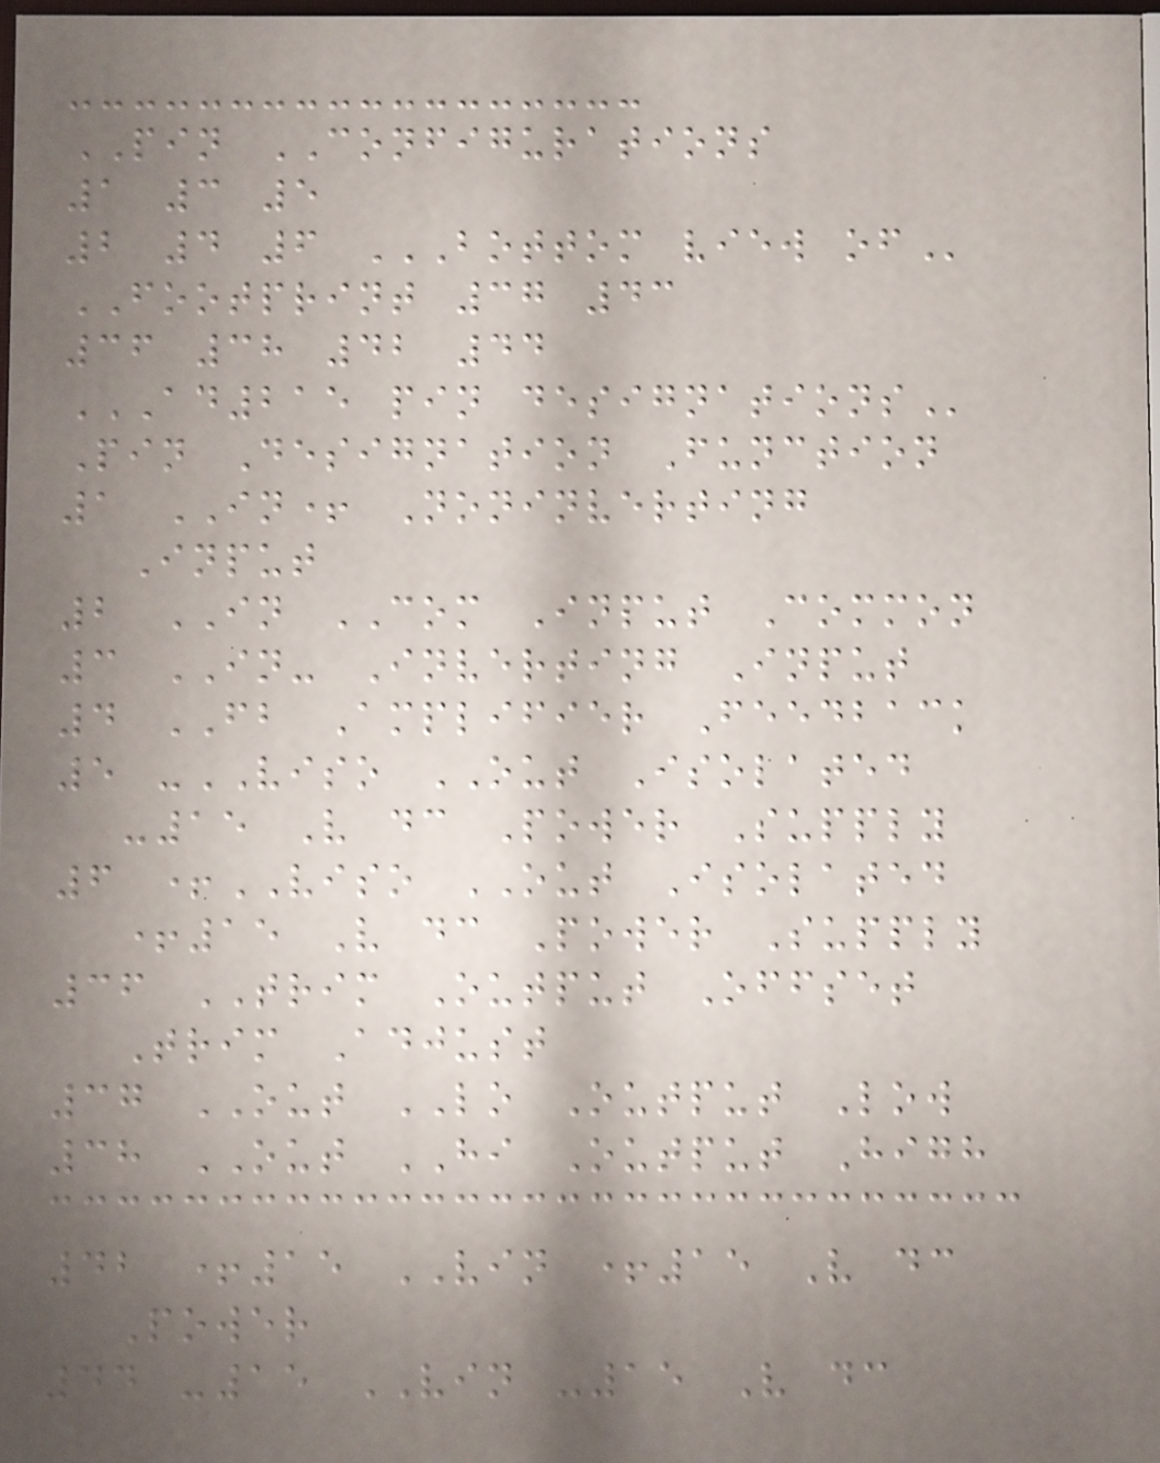PIN CONFIGURATIONS
1 3 5
2 4 6 BOTTOM VIEW OF
FOOTPRINT 37 43
36 38 42 44
AD215 PIN DESIGNATIONS
Pin Designation Function
1 IN+ Noninverting
Input
2 IN COM Input Common
3 IN- Inverting Input
4 FB Amplifier Feedback
5 -VISO OUT Isolated
-15 V dc Power Supply
6 +VISO OUT Isolated
+15 V dc Power Supply
36 TRIM Output Offset
Trim Adjust
37 OUT LO Output Low
38 OUT HI Output High
42 +15 VIN +15 V dc
Power
44 -15 VIN -15 V dc
